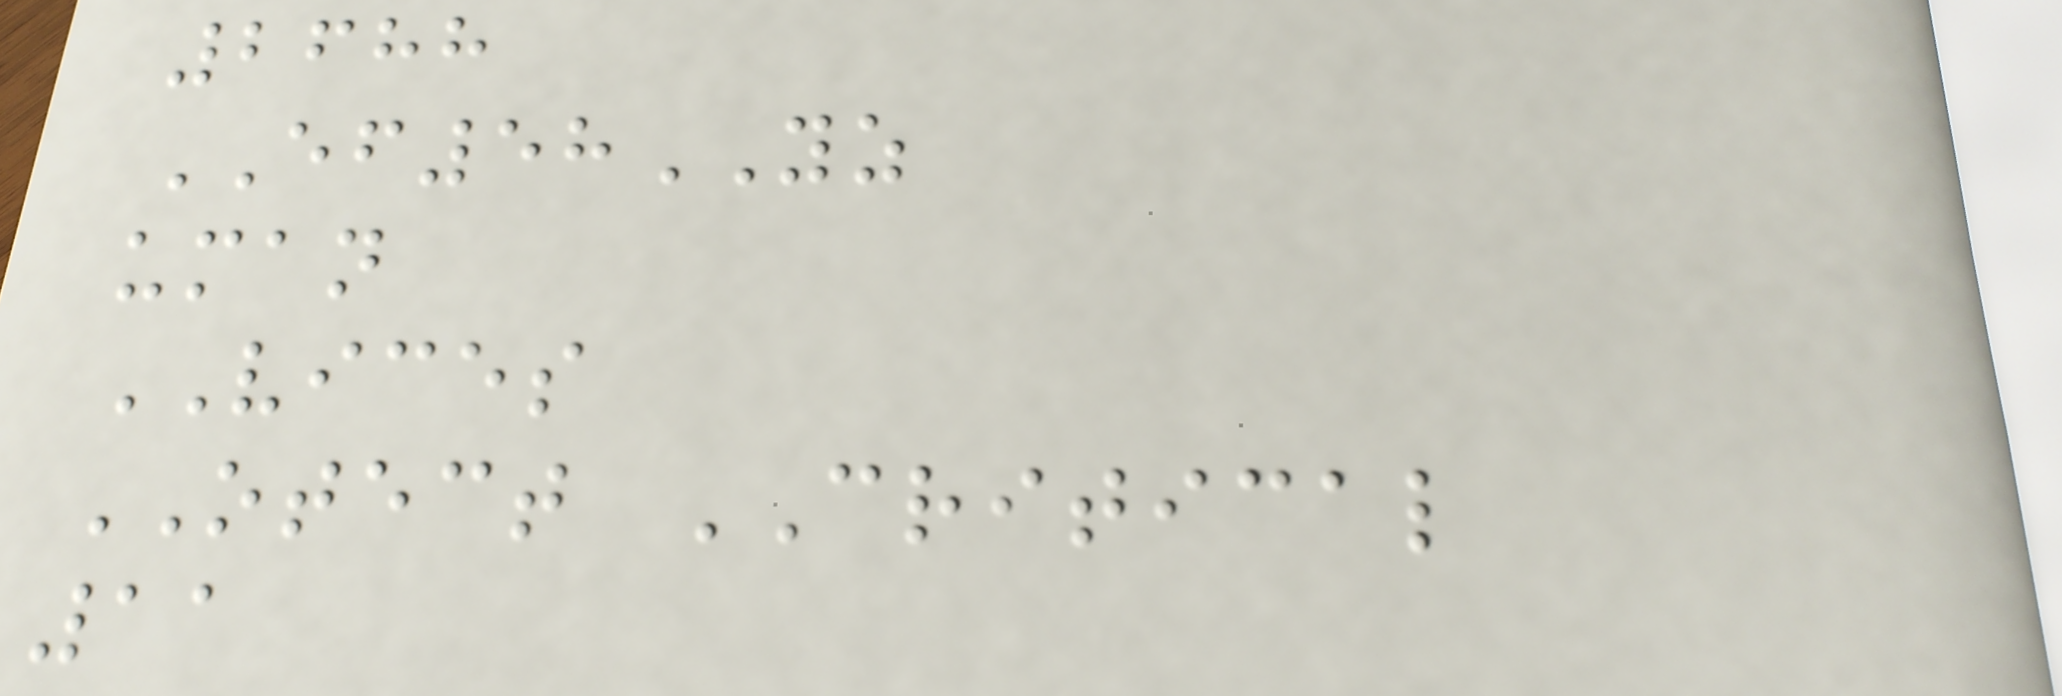2688
EF58YZ
uman
VICES
OTECT CRITICAL
11
